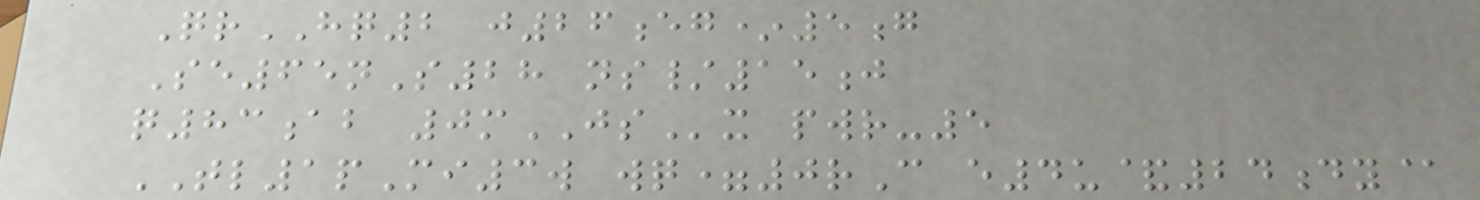QrHQ2 j26eg*5g
Se65nS28 ns/15j
q83ab 0mJSx pwr-5
TL1pMi3w wq=0rC e4u&24dy@
